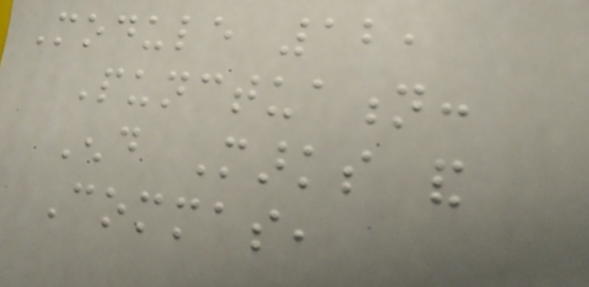Module 12,
Punctuation:
End Marks and
Commas,
